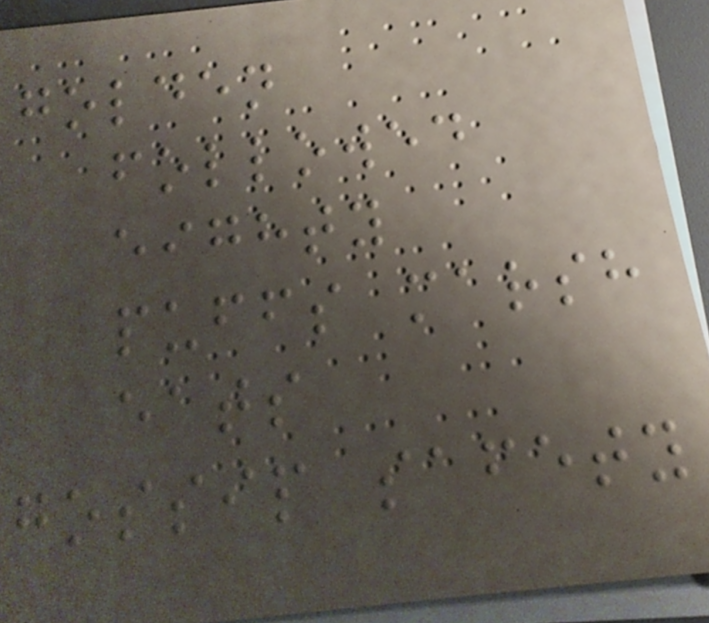golden
followed
eighty
puffs marsh
eats
gossip safety
